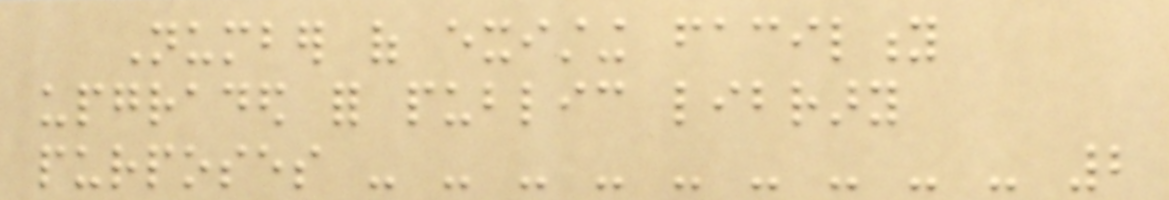Number of existing facility
upgraded for public library
purposes - - - - - - - - - 2
